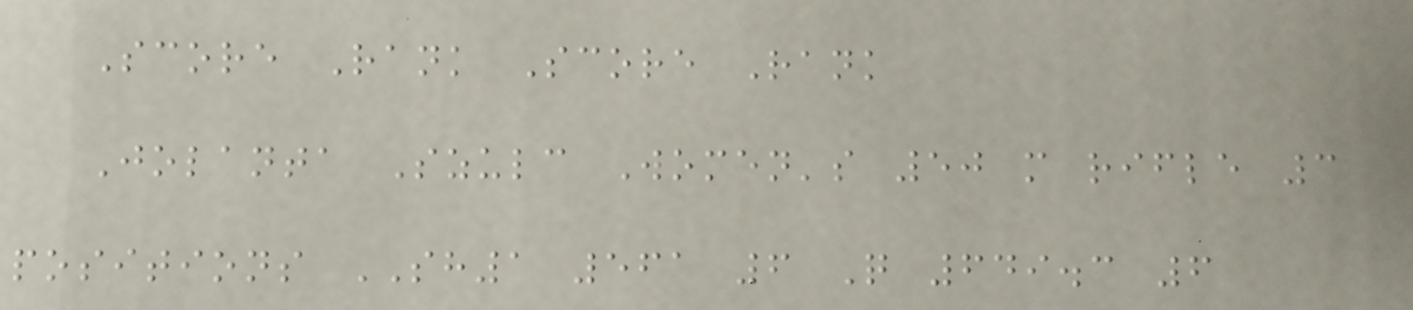Score Rank Score Rank
Jolanta Szulc Women's 50 m rifle 3
positions SH1 561 6 Q 649.3 6
